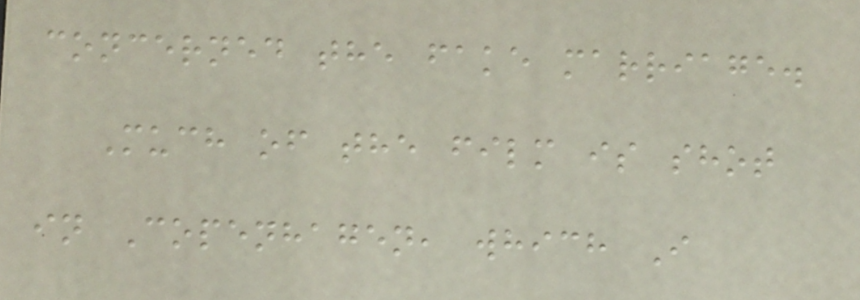concerned the fake marriage.
Much of the film is shot
in Copenhagen, which I
